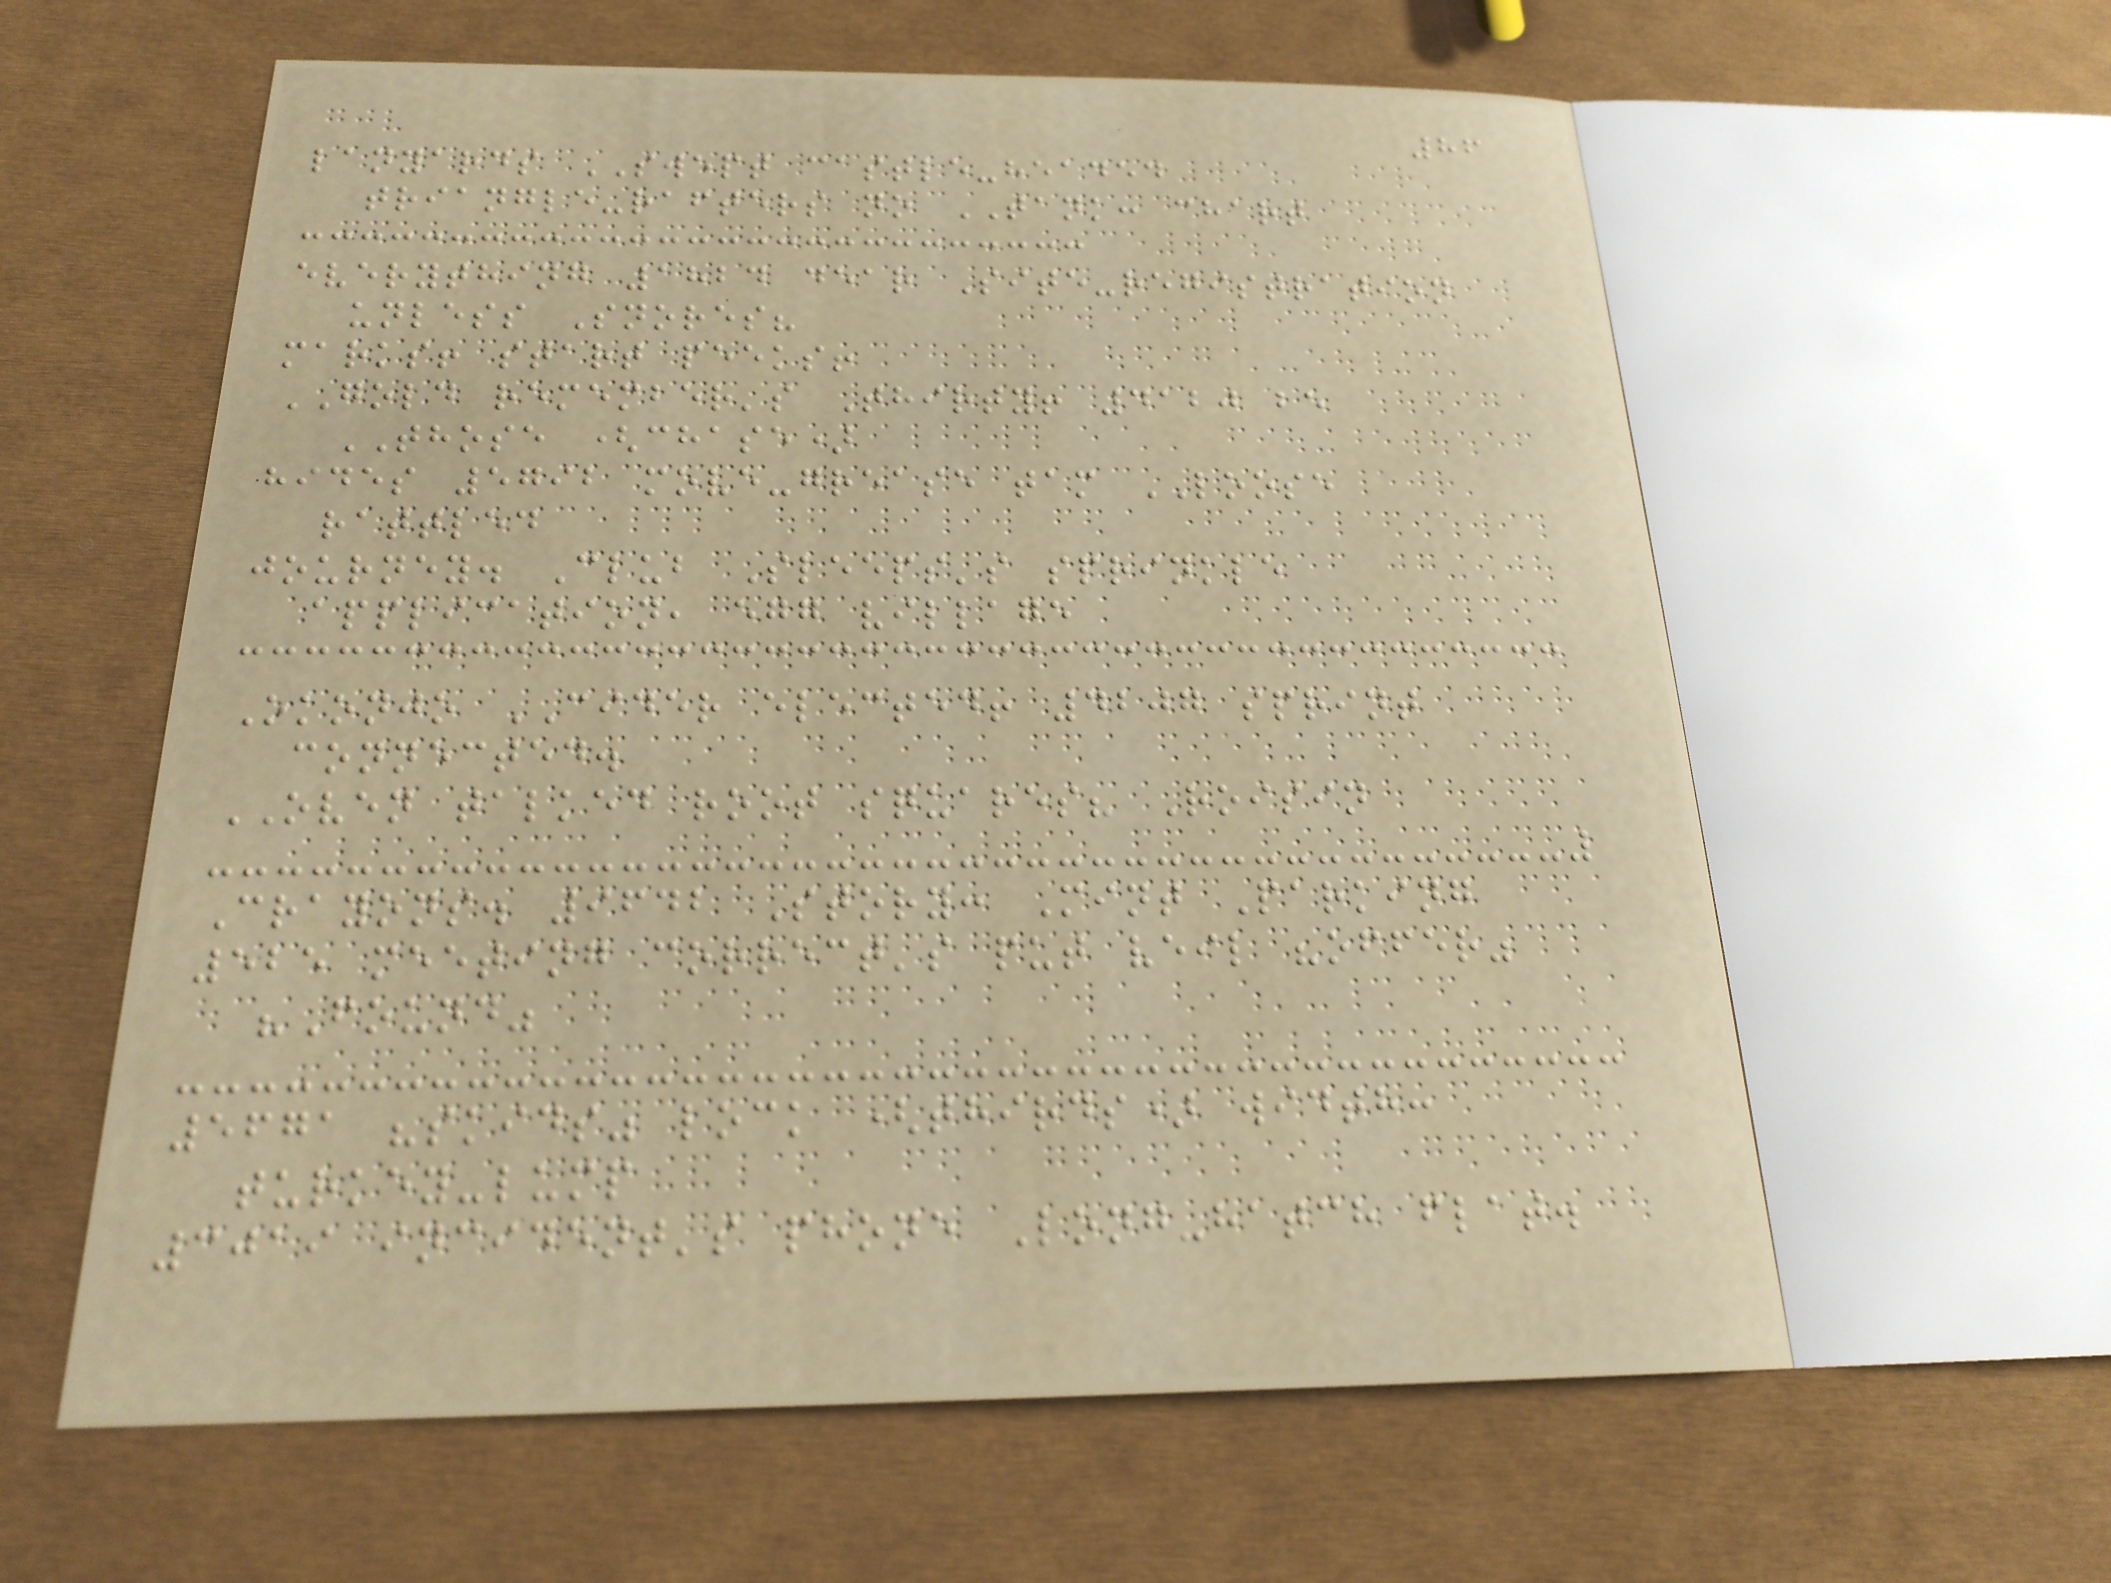86
lanyards SWEPT castle-headed
triangle-rafters no TANK: chart
everything 1824 dear Site-registration
unless Snores?
marks! start peeks!
GOLD remember's Thirty! 4120 be
THOSE (chase)
hides 5792 move-grease tam LOOSE
rattled
journey. Club Sleeps's sprinkle
application, egg village
Okonjo CIDER elected! 4207 sprint
connected.
OVEN talked root squares? Roisin
Crayons. 9642 Story: Mint Parking
525 meeting correct's put veil "offer"
"Found"
5671 "skids" lock (thirds) width:
turkey-lump
3019 incident's phone Long-hatch flat.
